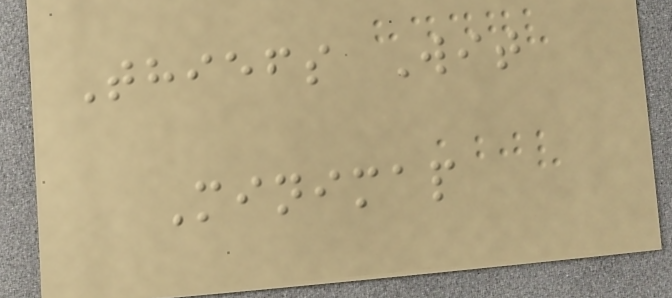Thiefs Wit
Minimap
